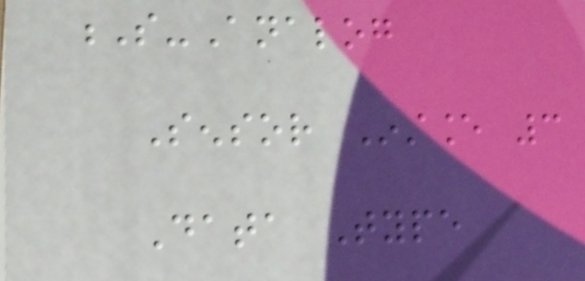S-Analog
Sensor Instance 3
Data Type
